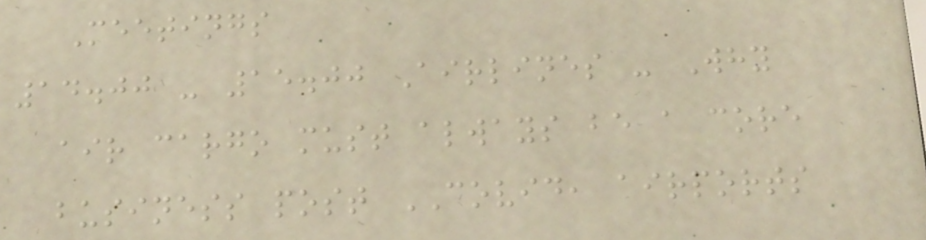Meetings
14.00 - 15.00 Airlines - Why
air cargo must always be a core
business post COVID, airports
